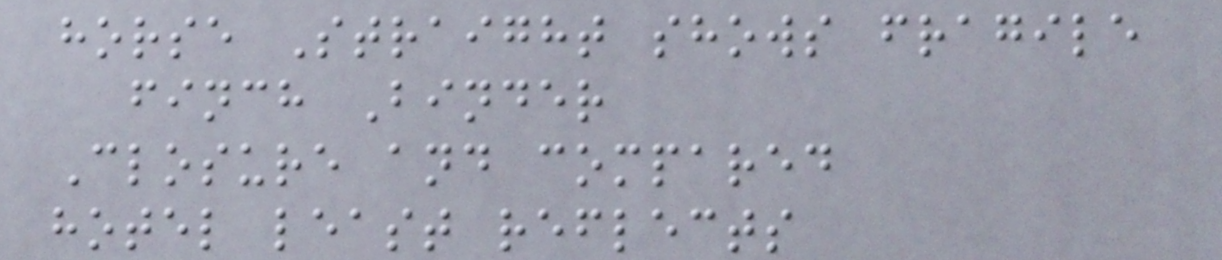horse Straight shows fragile
finch Binder
Closure and compared
hotel least reflects
